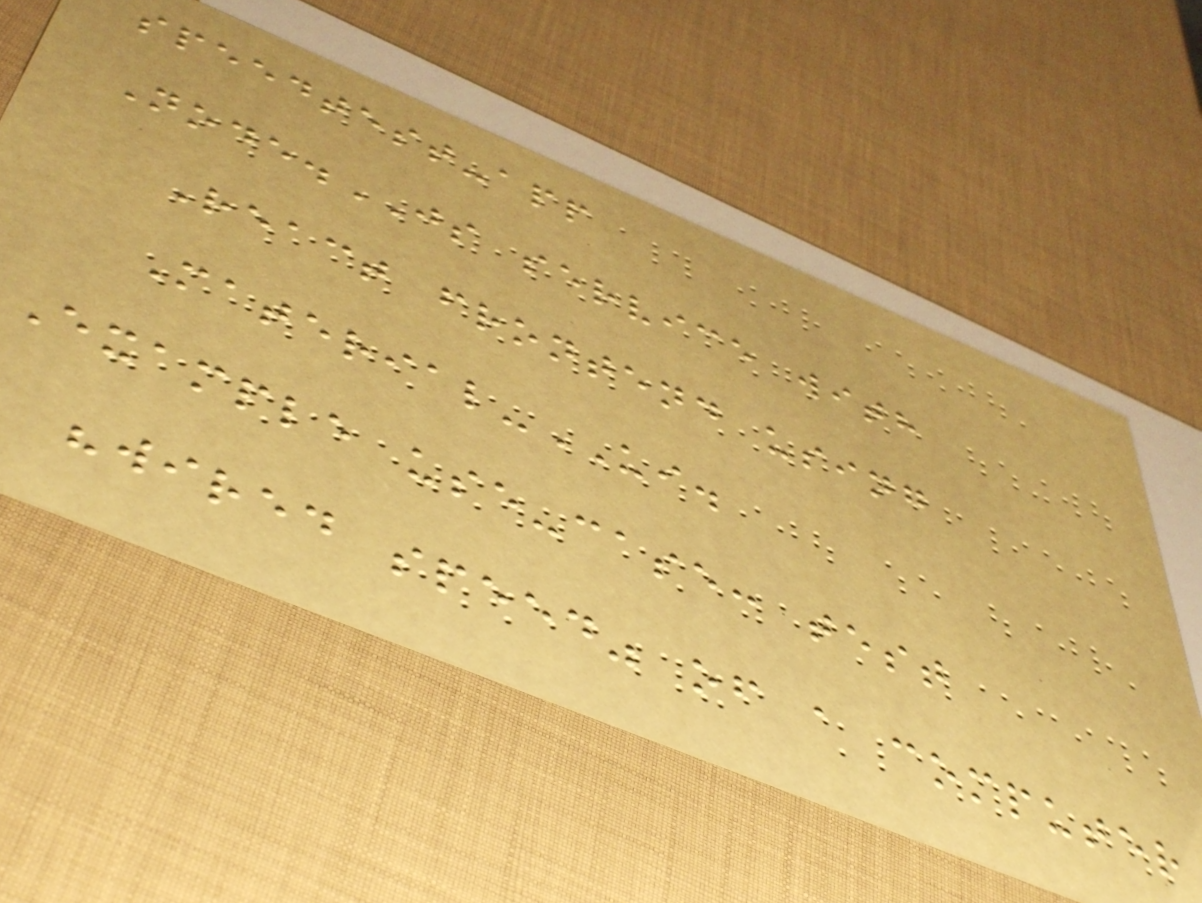speedtest-app
Node.JS service with
React frontend using
Material-UI.
Example use-case: test
"wired speed" of a computer
